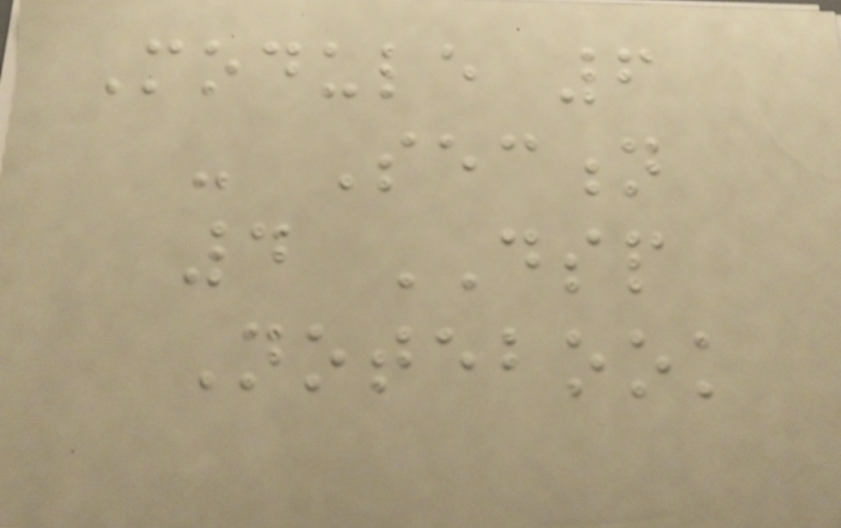Module 6
- Section
4 DSP
Notebook
